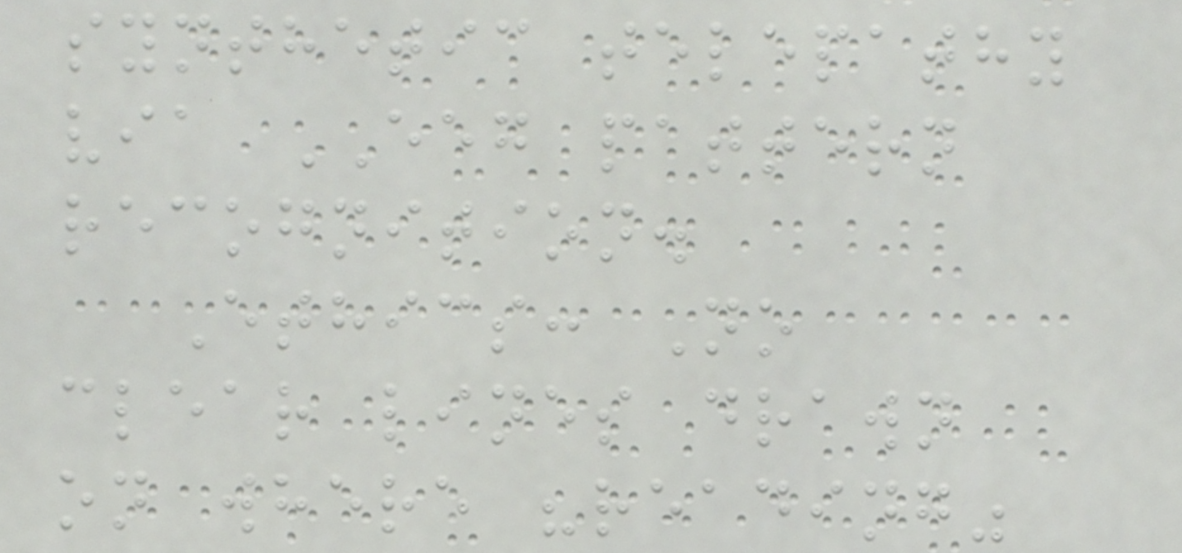synthetic telepathy
via EEG pattern
recognition.
Ethics: No
clear lines drawn
on where "reading"
